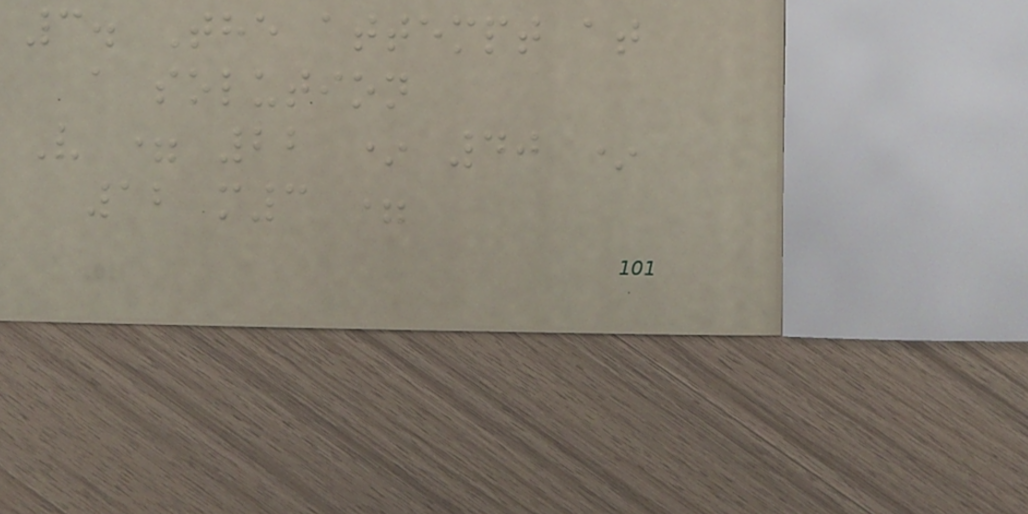3. The attempt at
a solution
V = 22 * 40 *
12 m3 =
